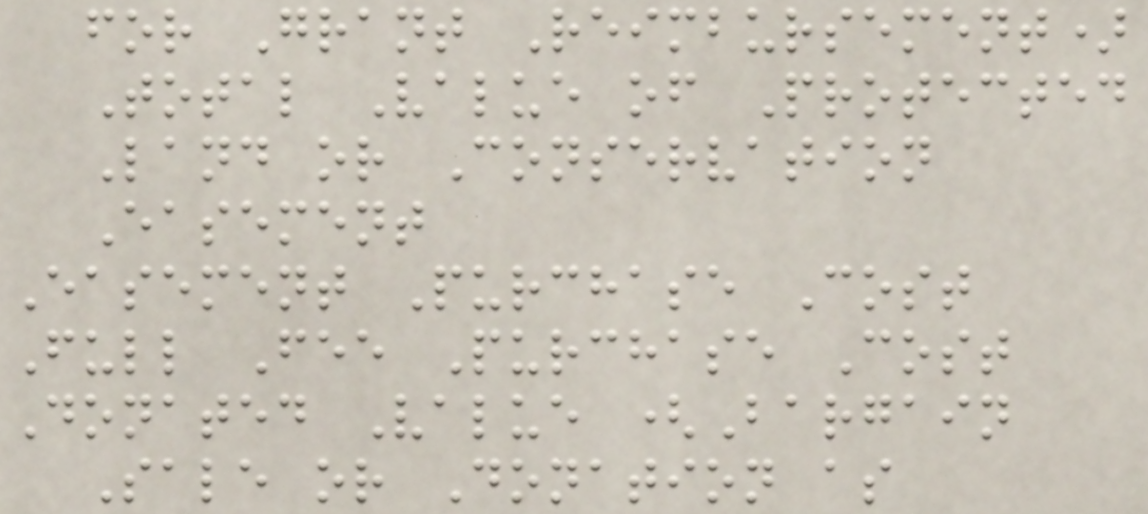for Grant Reimbursement)
Total Value of Protected
Land or Conservation
Easement
Easement Purchase Cost
Full Fee Purchase Cost
Donated Value (Bargain
Sale or Donation as
